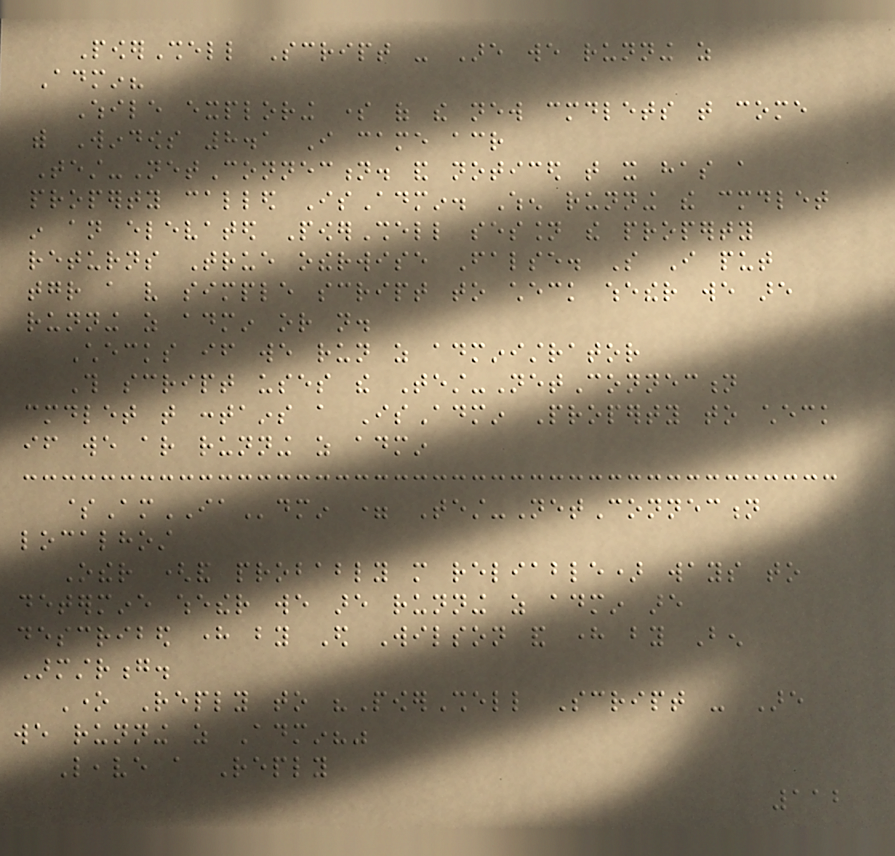PowerShell Script - Are we running as
Admin?
While exploring some of the new cmdlets that come
with Windows 8.1 I came across
Test-NetConnection. and noticed that it has a
property called IsAdmin. When running the cmdlet
in an elevated PowerShell session the property
returns True otherwise False. So I put
together a very simple script to check whether we are
running as admin or not.
Checks if we run as administrator
This script uses the Test-NetConnection
cmdlet that contains a IsAdmin Property to check
if we ar running as admin
$AmIAdmin = Test-NetConnection
localhost
Other (and probably more reliable) ways to
determine whether we are running as admin are
described here by Ed Wilson and here by Ben
Armstrong.
One Reply to "PowerShell Script - Are
we running as Admin?"
Leave a Reply
112
